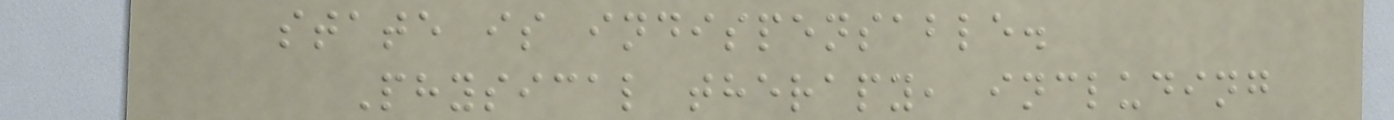state is indispensable.
Physical therapy, including
